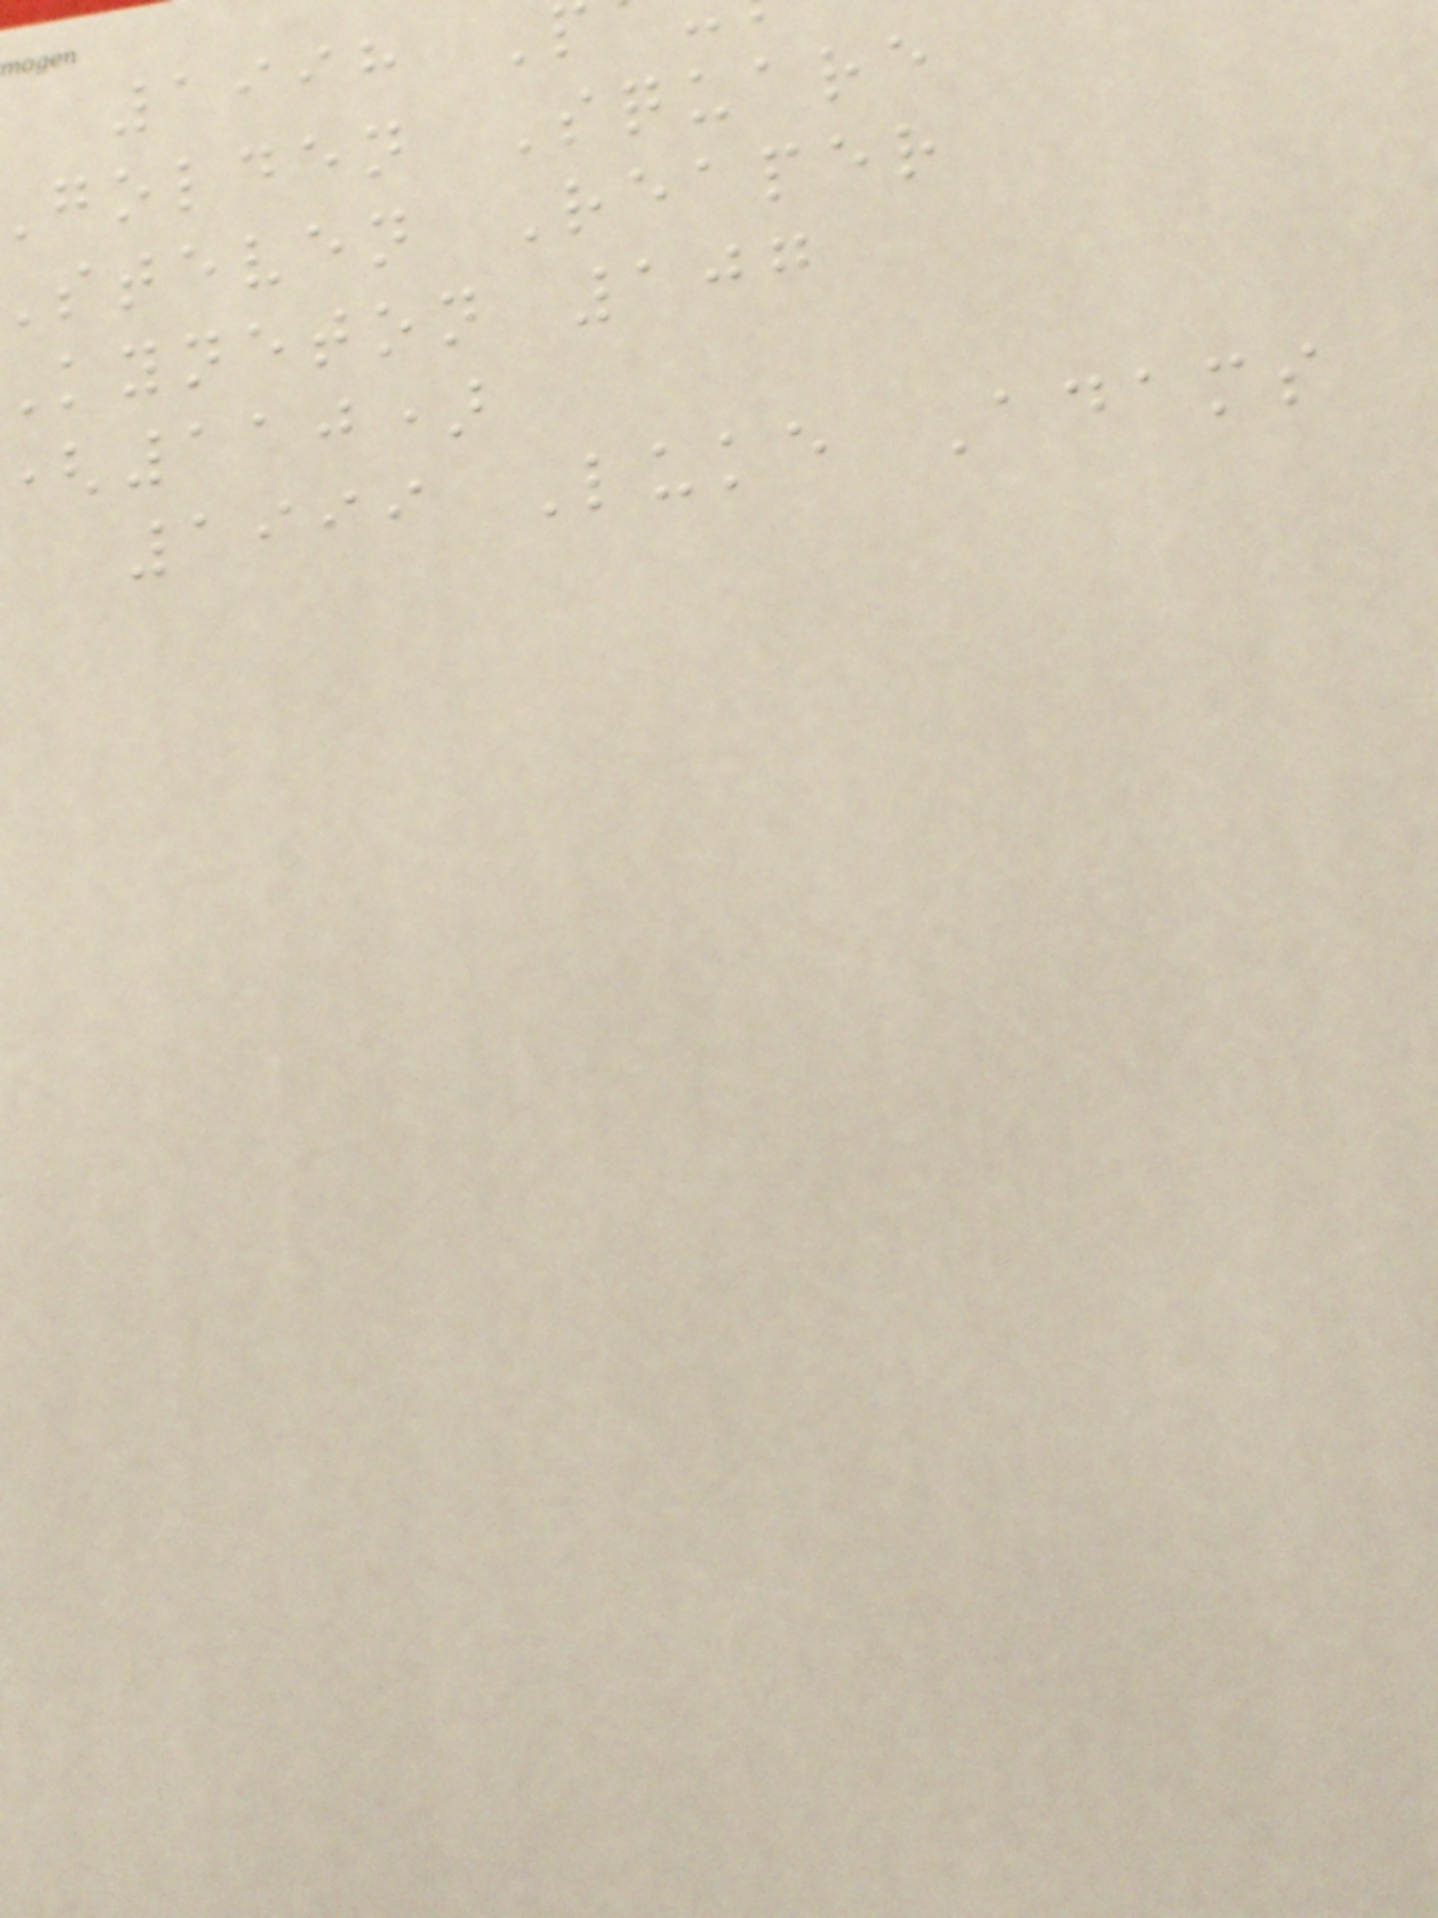1998
golden Square
steven Reaper
kyneton 107
110)
1999 Luke Adams
